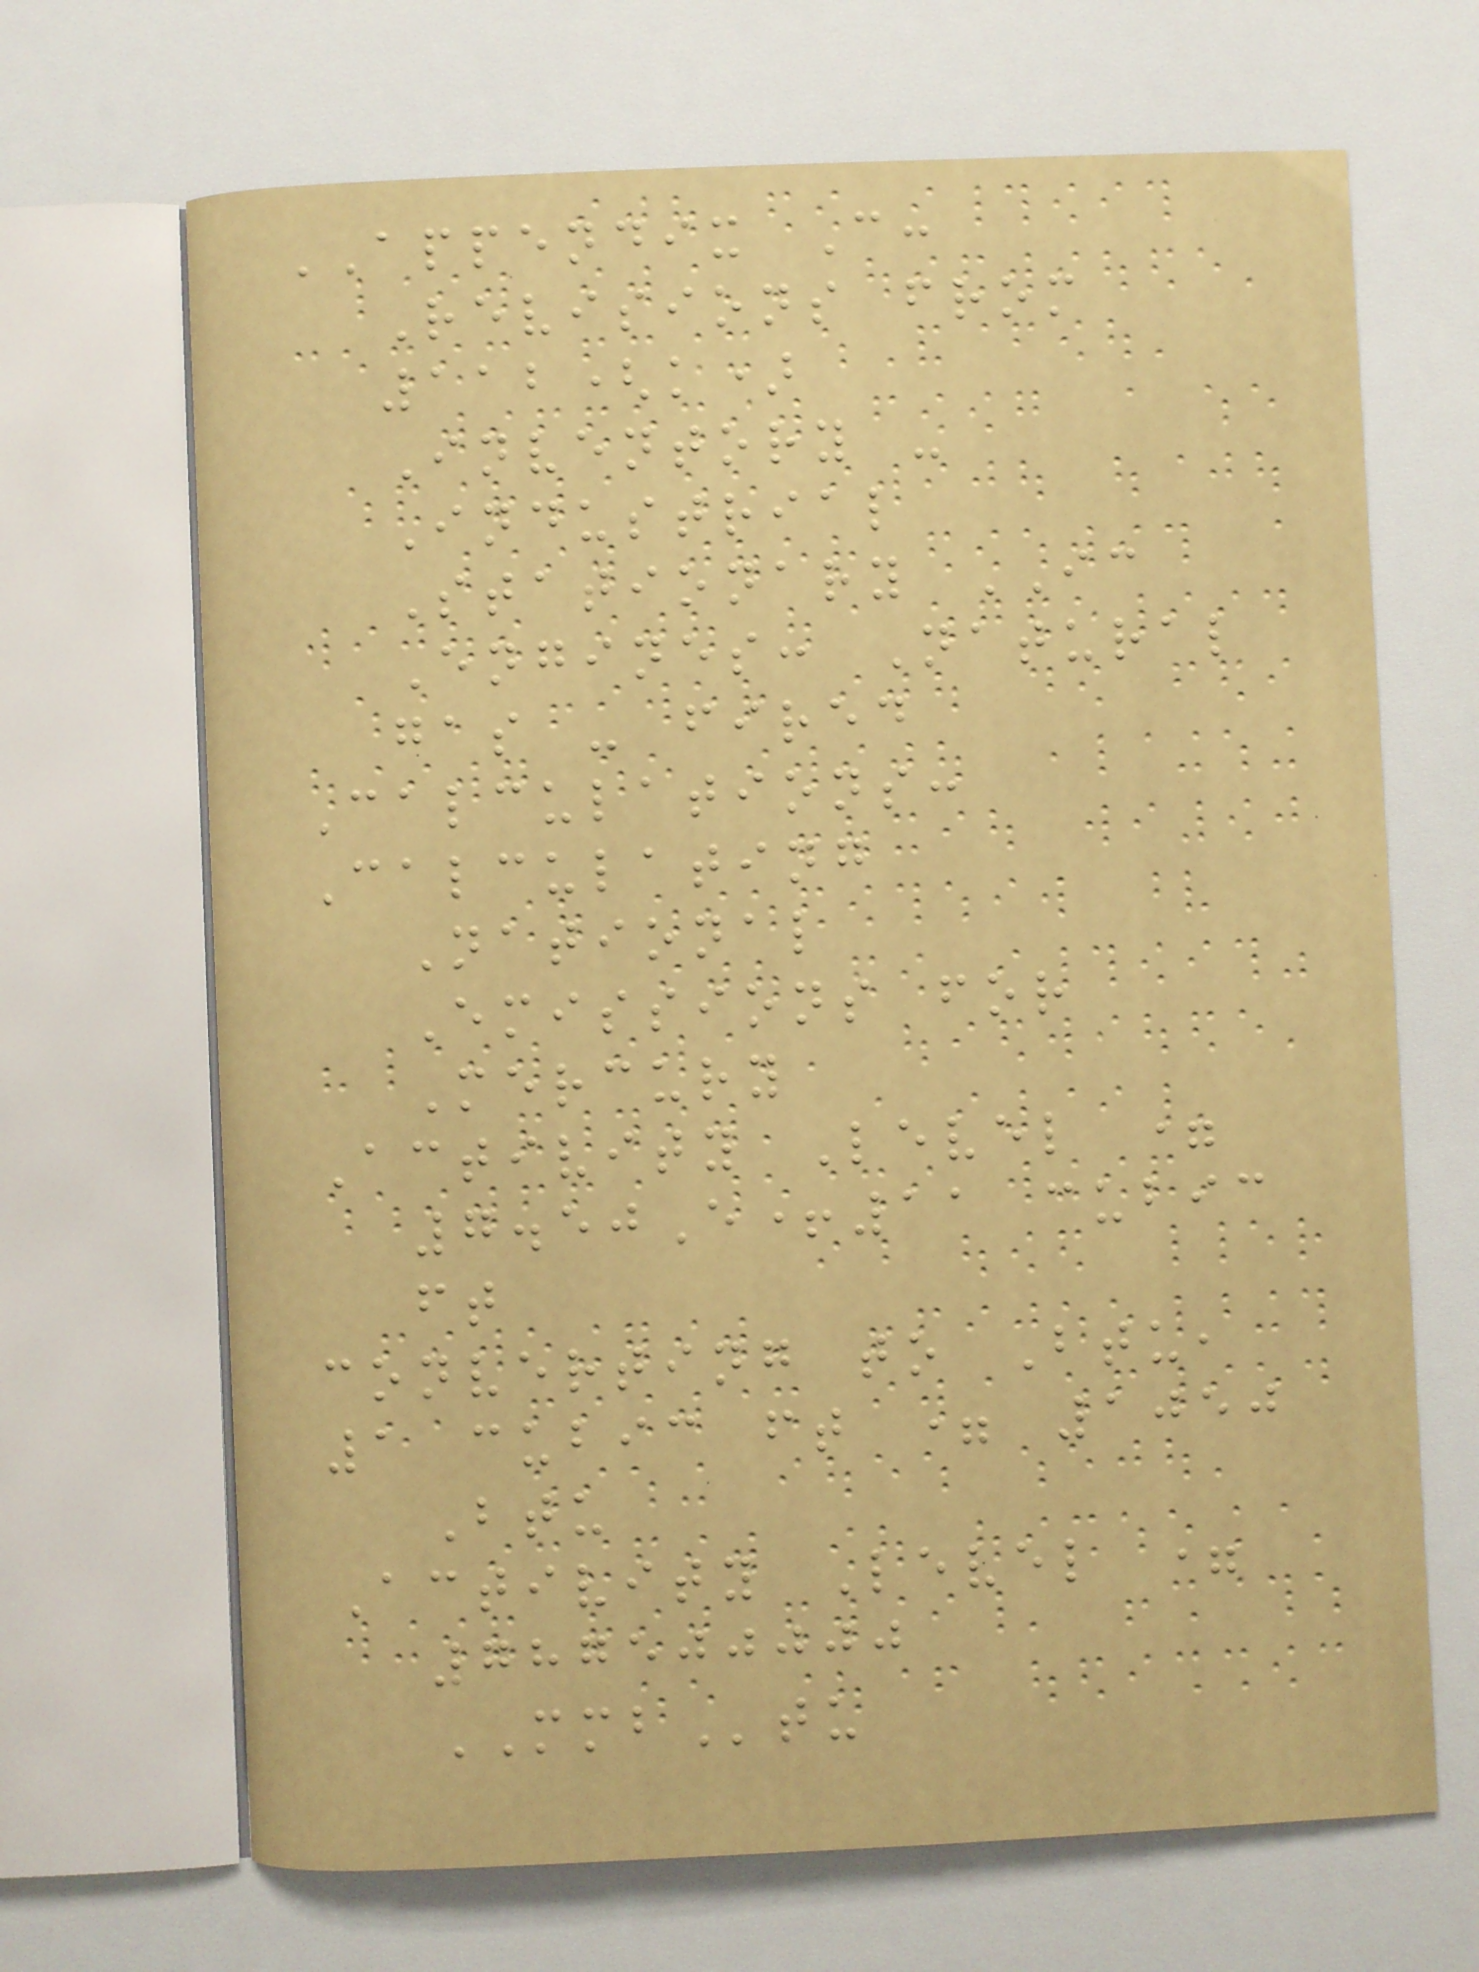APPENDIX C:
Revisions from
112(k)
Inventory -
Industrial
Stationary IC
Engines: Natural
gas - fired
Calculations:
Calculating
National
Emissions for
Mercury
Activity Level =
7.50E+11 cubic
ft
converting to Btu,
1 cubic ft = 1050
Btu
Activity Level =
787500000
MMBtu
